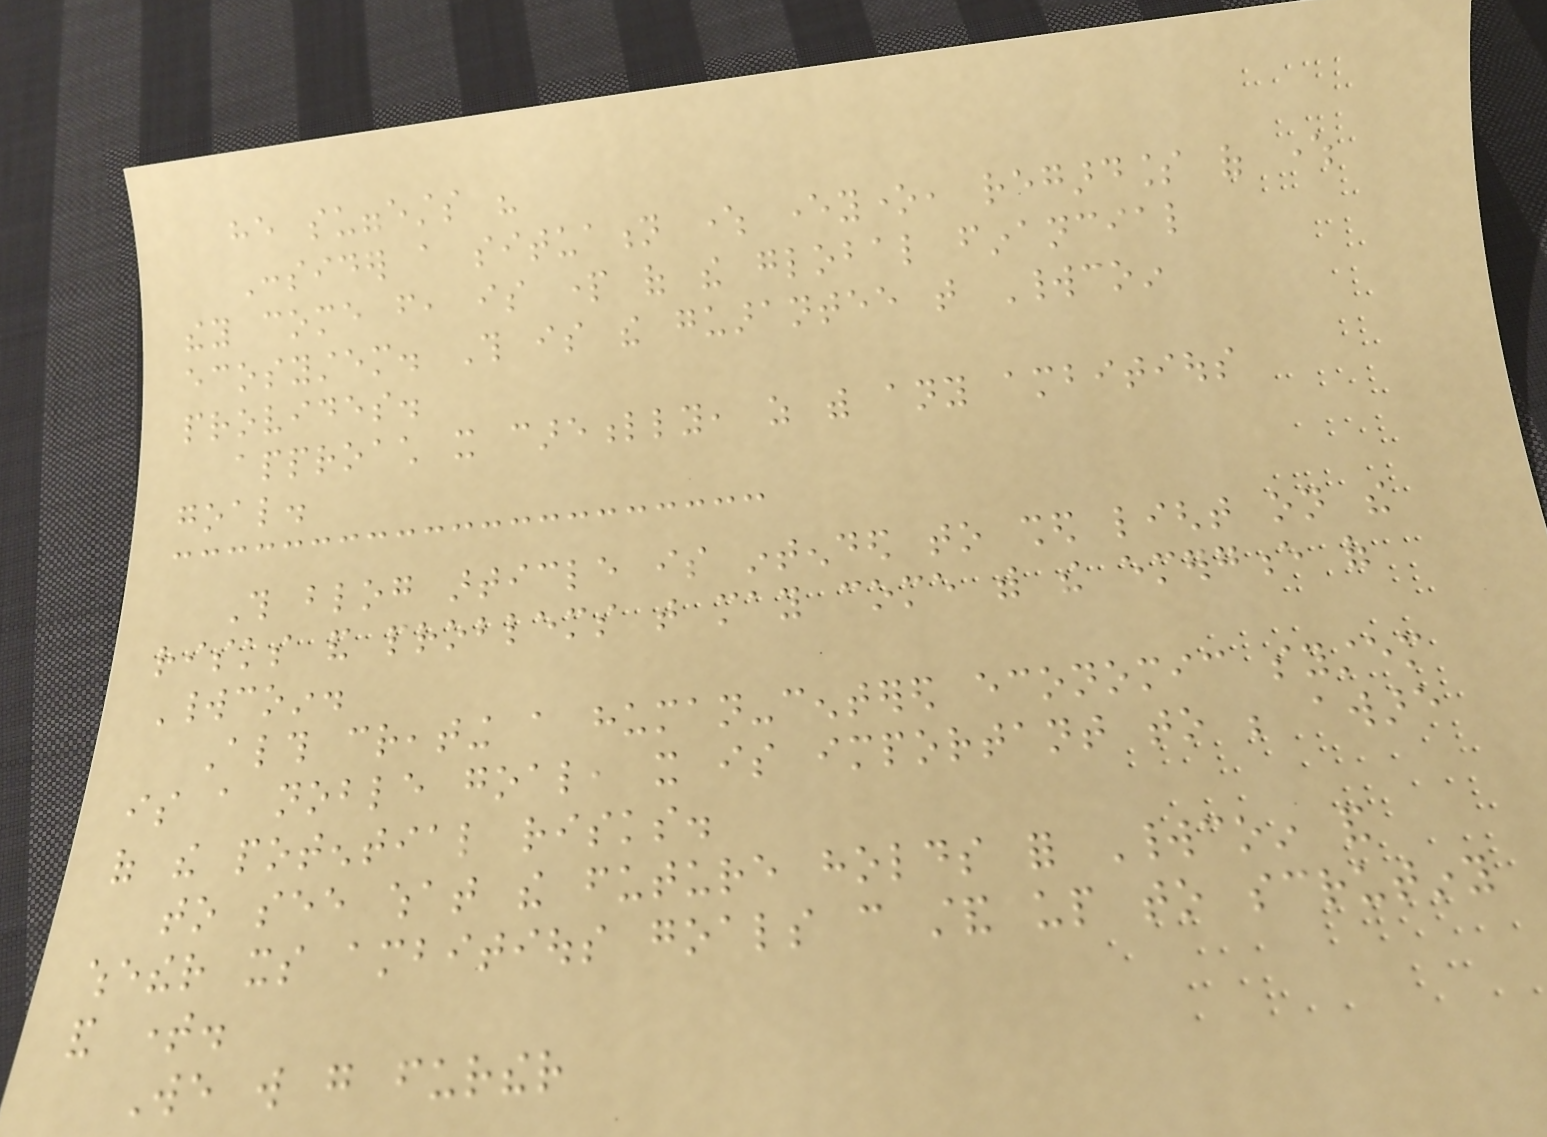he suggests his
Consider a situation where everyone, regardless of where
they come from, is part of the global financial
ecosystem. This is the guarantee that Worldcoin
provides.
approach it carefully, as with any ambitious
goal.
This blog article is intended to shed light on the
risks and problems that may come with the emergence of
Worldcoin.
Although creating a human-centered economic system
is a noble goal, it is important to be aware
of the potential risks.
to see what the future holds for Worldcoin and
whether its ambitious goals can stand up to scrutiny
and time.
We will go further
